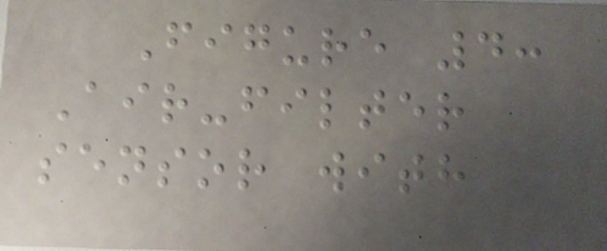Figure 4:
Air-filter
sensor with
